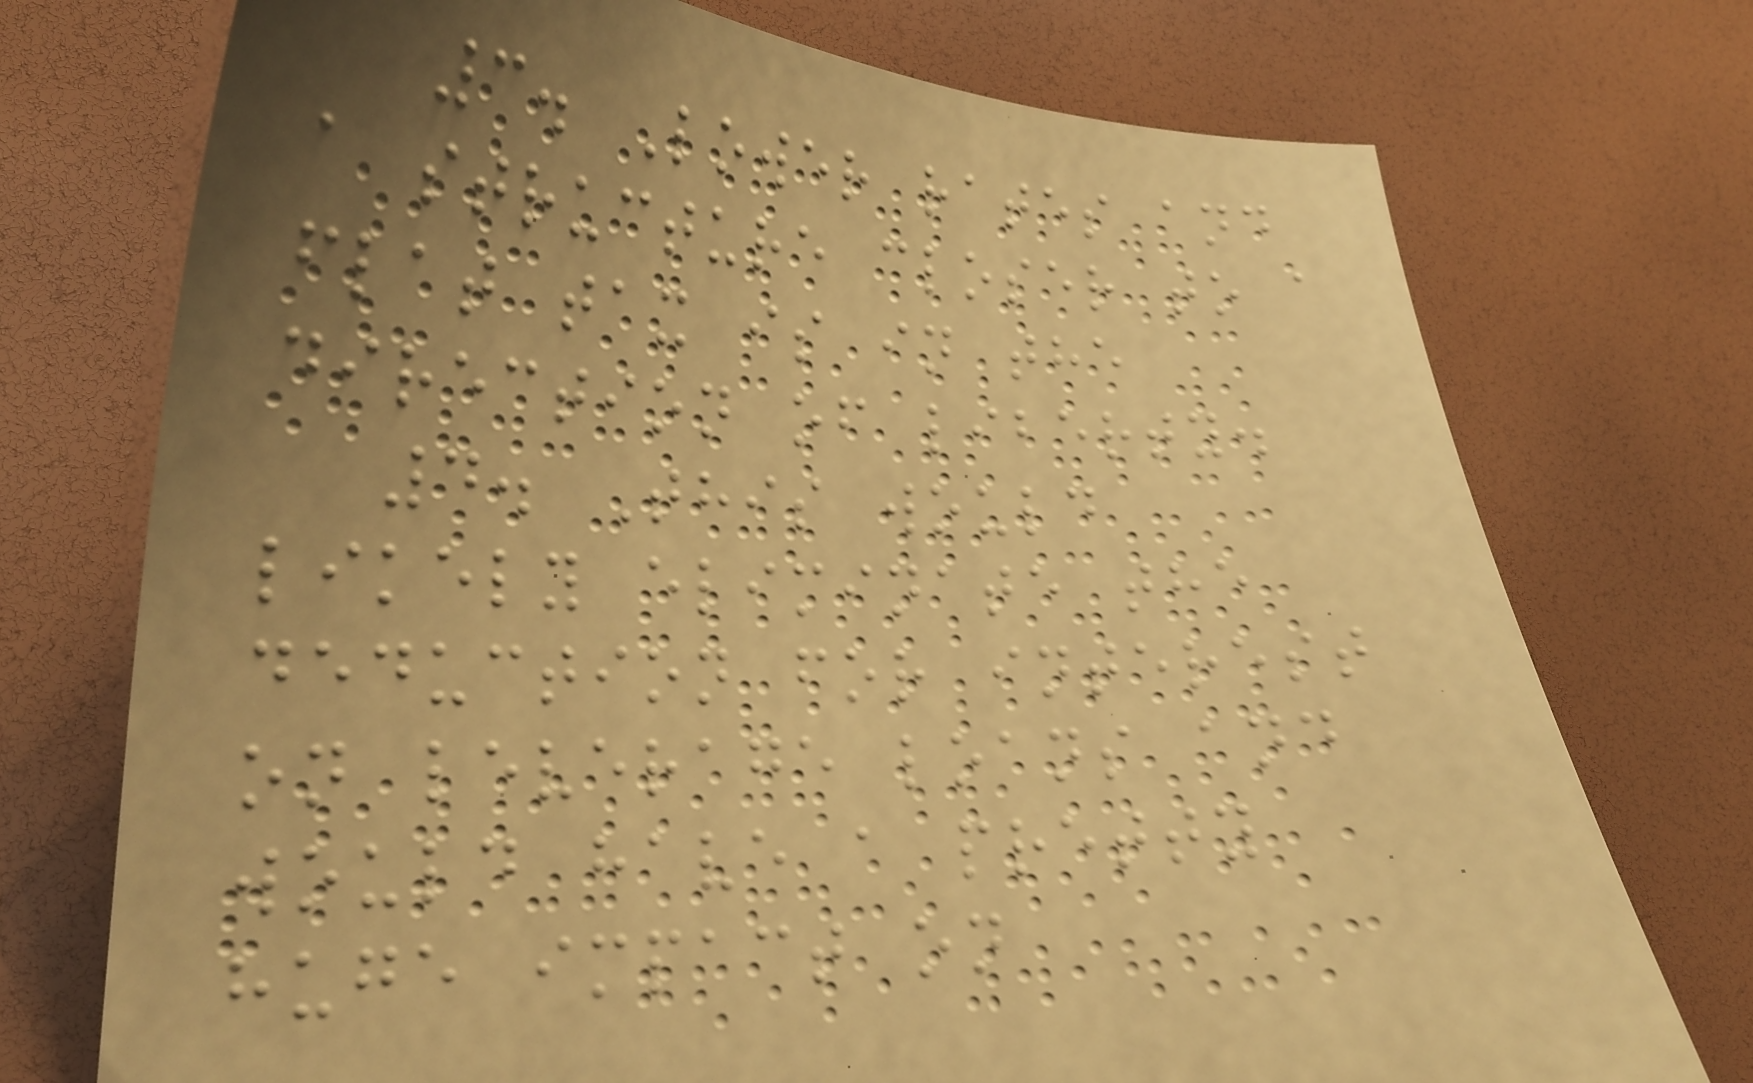3. Lower rates and
a structure closer to a
flat tax is in the
direction of liberty.
4. This would
likely eliminate the
deduction for interest
on leverage loans and
would have a pretty
huge impact on
